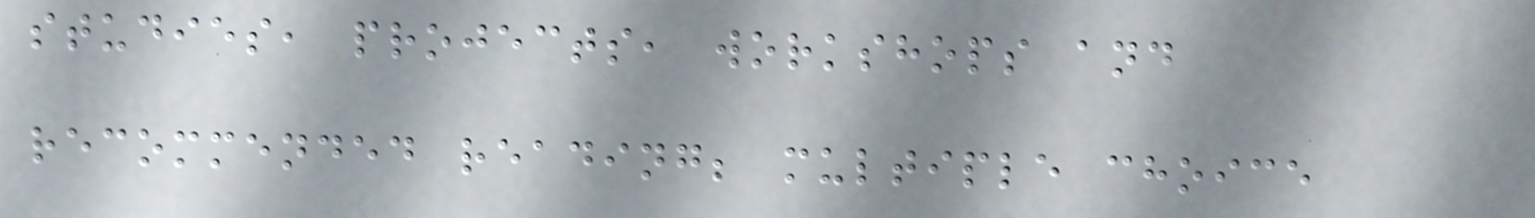studies, projects, workshops and
recommended reading; multiple choice
